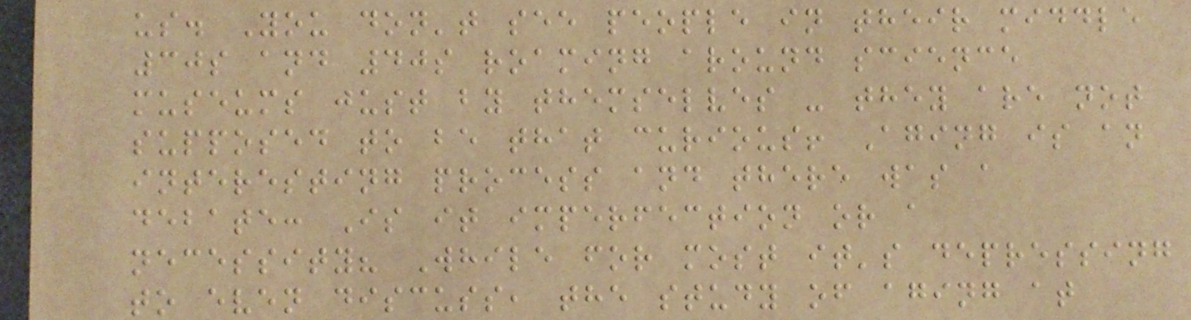us. You don't see people in their middle
30s and 40s roaming around science
museums just by themselves - they are not
supposed to be that curious! Aging is an
interesting process and there was a
debate: Is it imperfection or a
necessity? While for most it's depressing
to even discuss, the study of aging at
